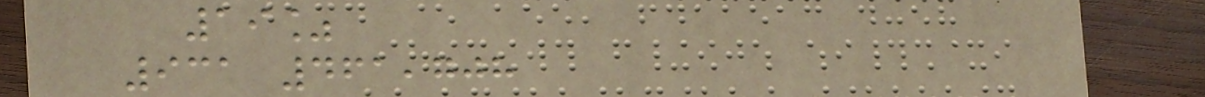19%
931 461,708
